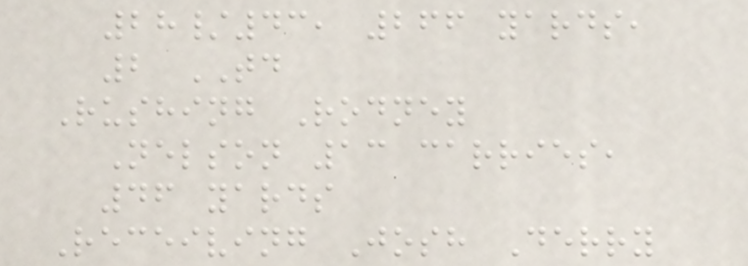28/43, 266 yards,
2 TD
Rushing Rodney
Nelson 13 carries,
46 yards
Receiving Josh Derry
